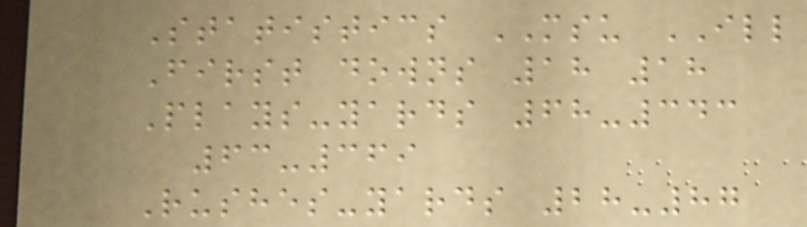Statistics MSU ILL
First downs 18 18
Plays-yards 68-343
63-369
Rushes-yards 28-87
